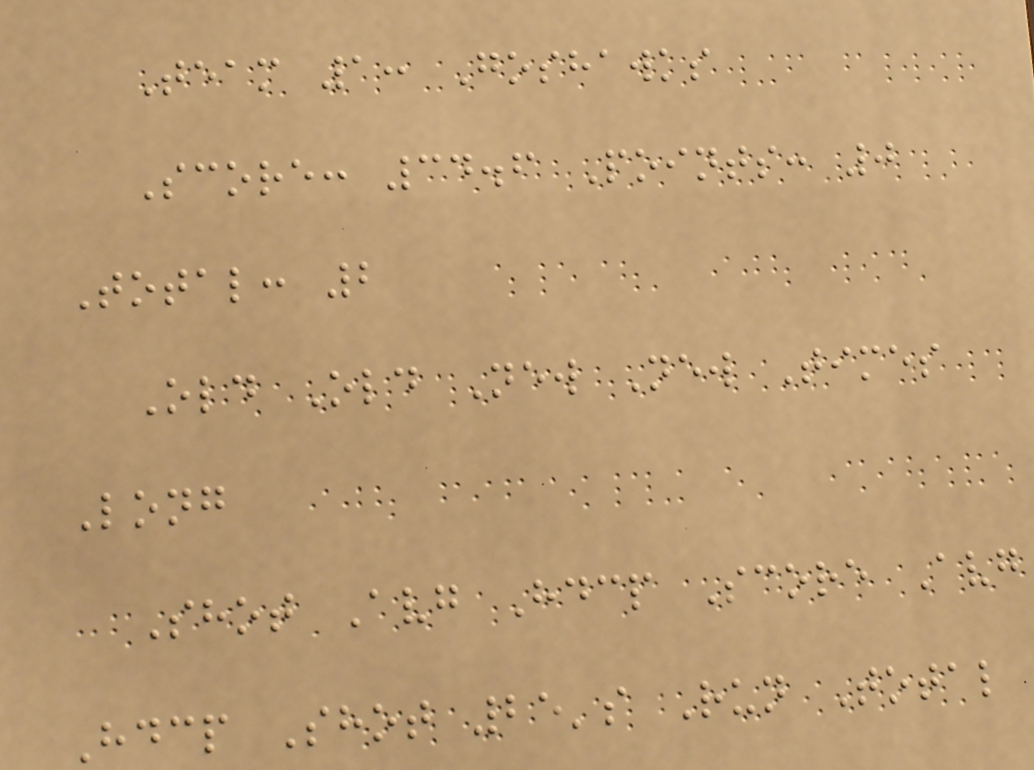Team 1: Goshawks
Score: 34.6 Points: 0
Total: 2
Old Old New New Times
Long
Shot Avg Hdcp Score Avg
Hdcp Shot 25's Run Total
